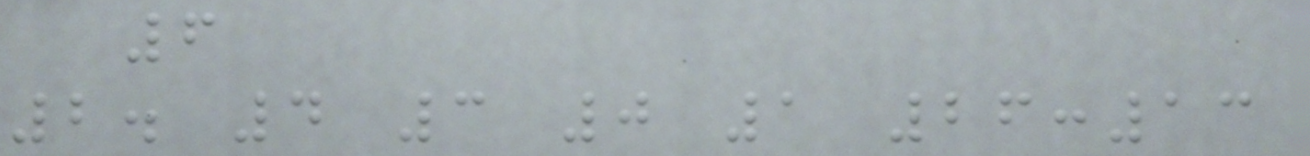6
2. 4 3 0 1 26:13
